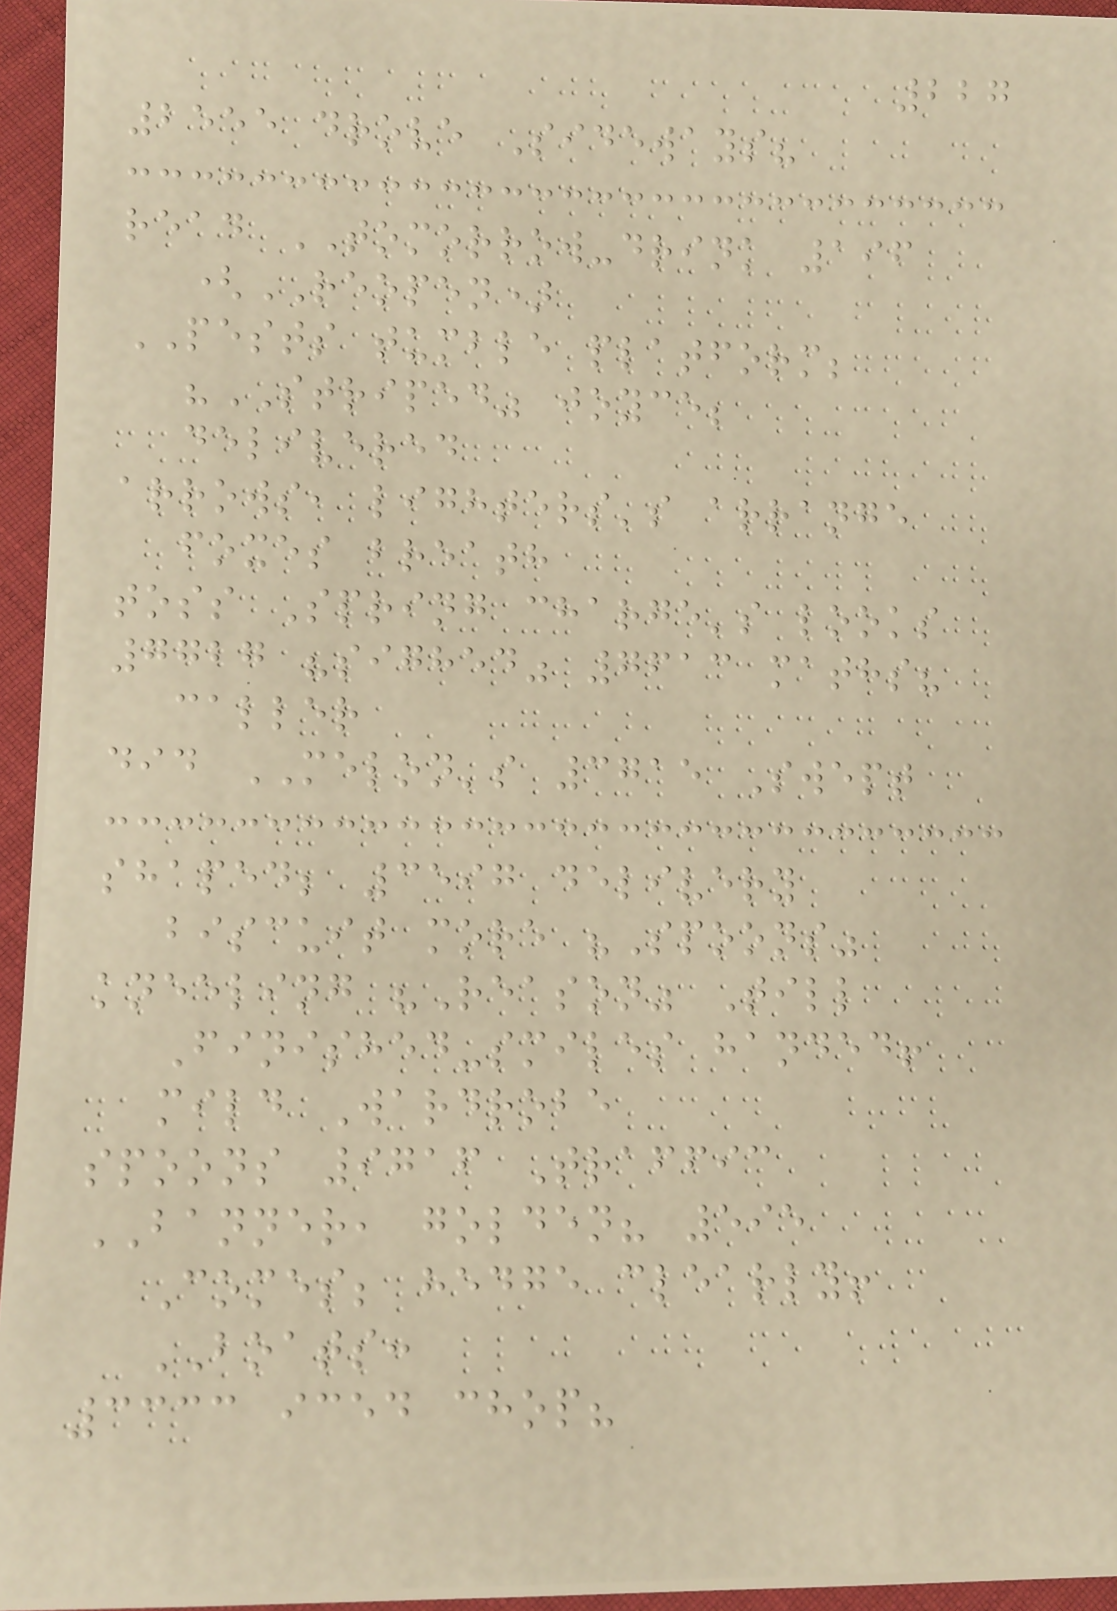227
2555 drove Sideways?
read TOMORROW-drink 196
(REOPEN)
PESTS tumble platform;
"STRIPED" joyce;
delivered
arrows, lighters's arrange
foxes breath
toss Spring charge's looks
7727 "sighed" 7613 maths?
caller
did MELON's 3715 Swept
shaped; 3597 delivery
biscuit more "Spoons"
kneeling "Reason" Till
Finished-smiles handed!
mild Wardrobe
spoons 9716 Traffic
BANNER, golden? 595
Comes; hedge clearly!
BOATS:
3333 iced chop?
